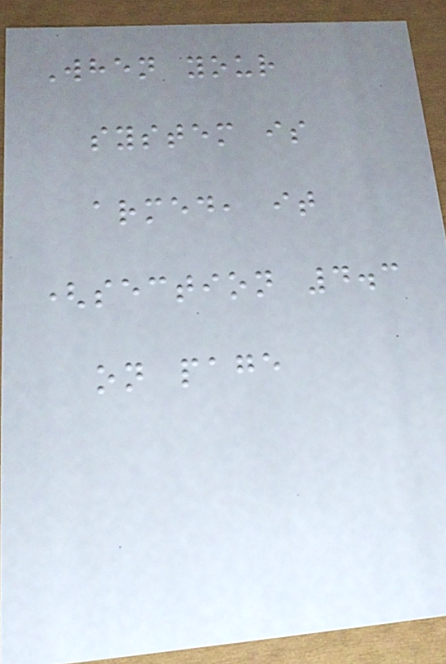When your
system is
armed, it
(section 4.3
on page
